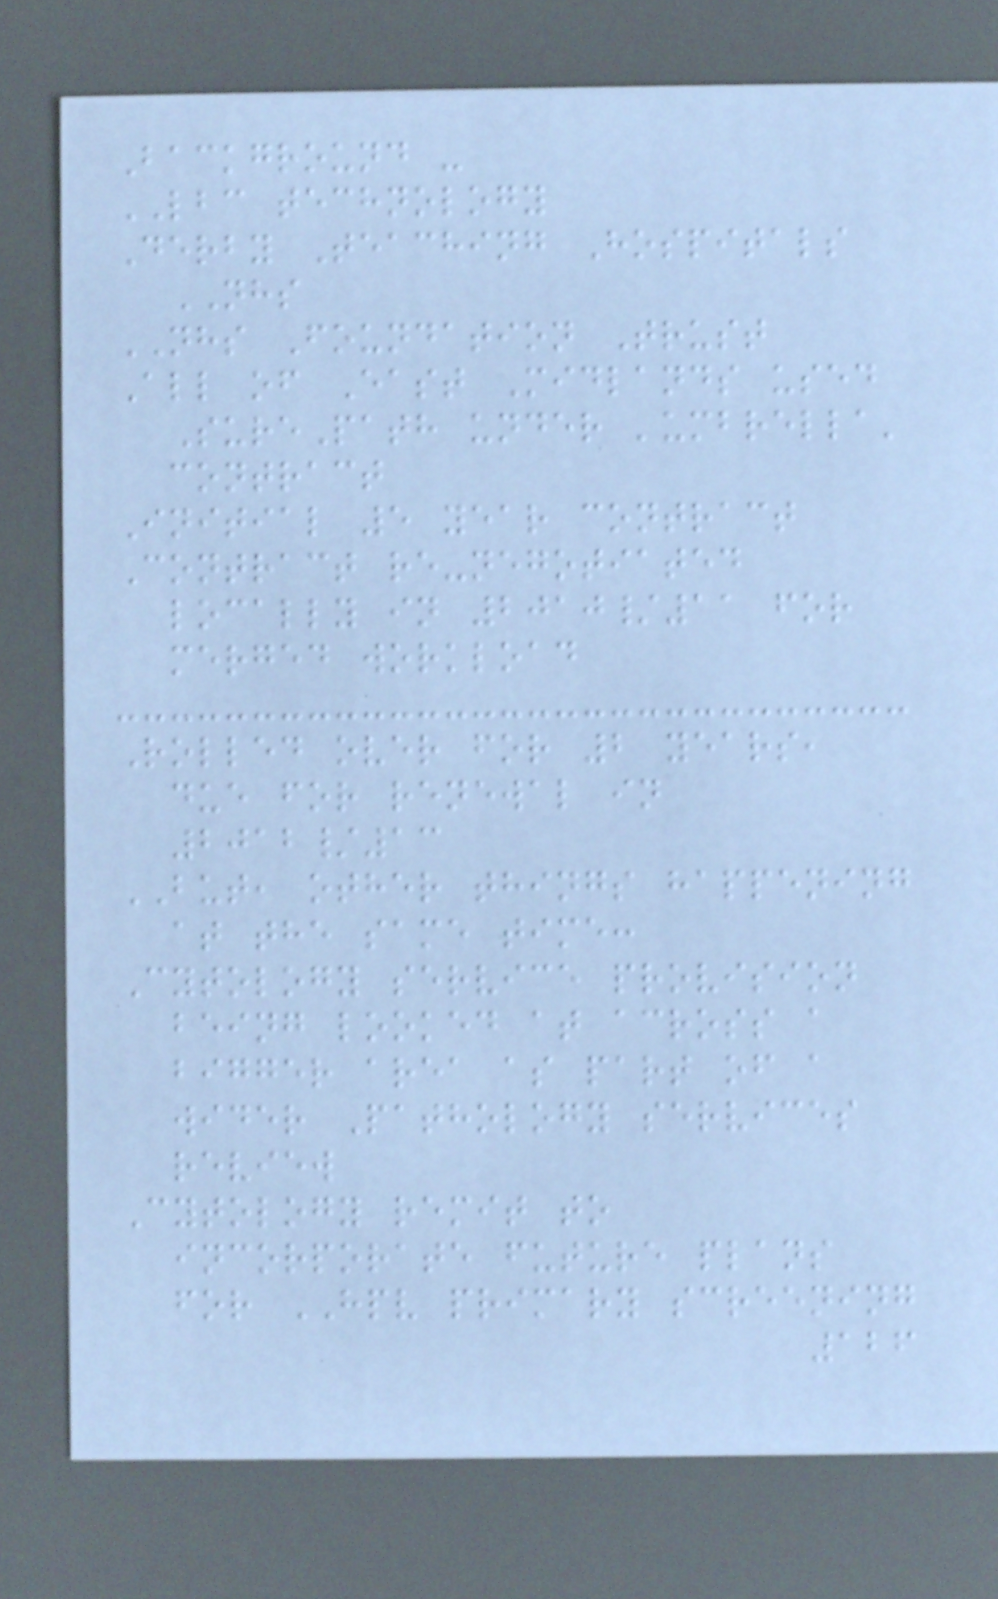Background -
LBC technology
Derby Teaching Hospitals
NHS
NHS Foundation Trust
All of East Midlands used
SurePath under 'umbrella'
contract
Initial 5 year contract
Contract re-negotiated
locally in 2010/11 for
merged workload
Rolled over for 2 years,
due for renewal in
2012/13
BUT, other things happening
at the same time:
Cytology service provision
being looked at across a
bigger area as part of a
wider Pathology services
review
Cytology remit to
incorporate future plans
for HPV primary screening
126
